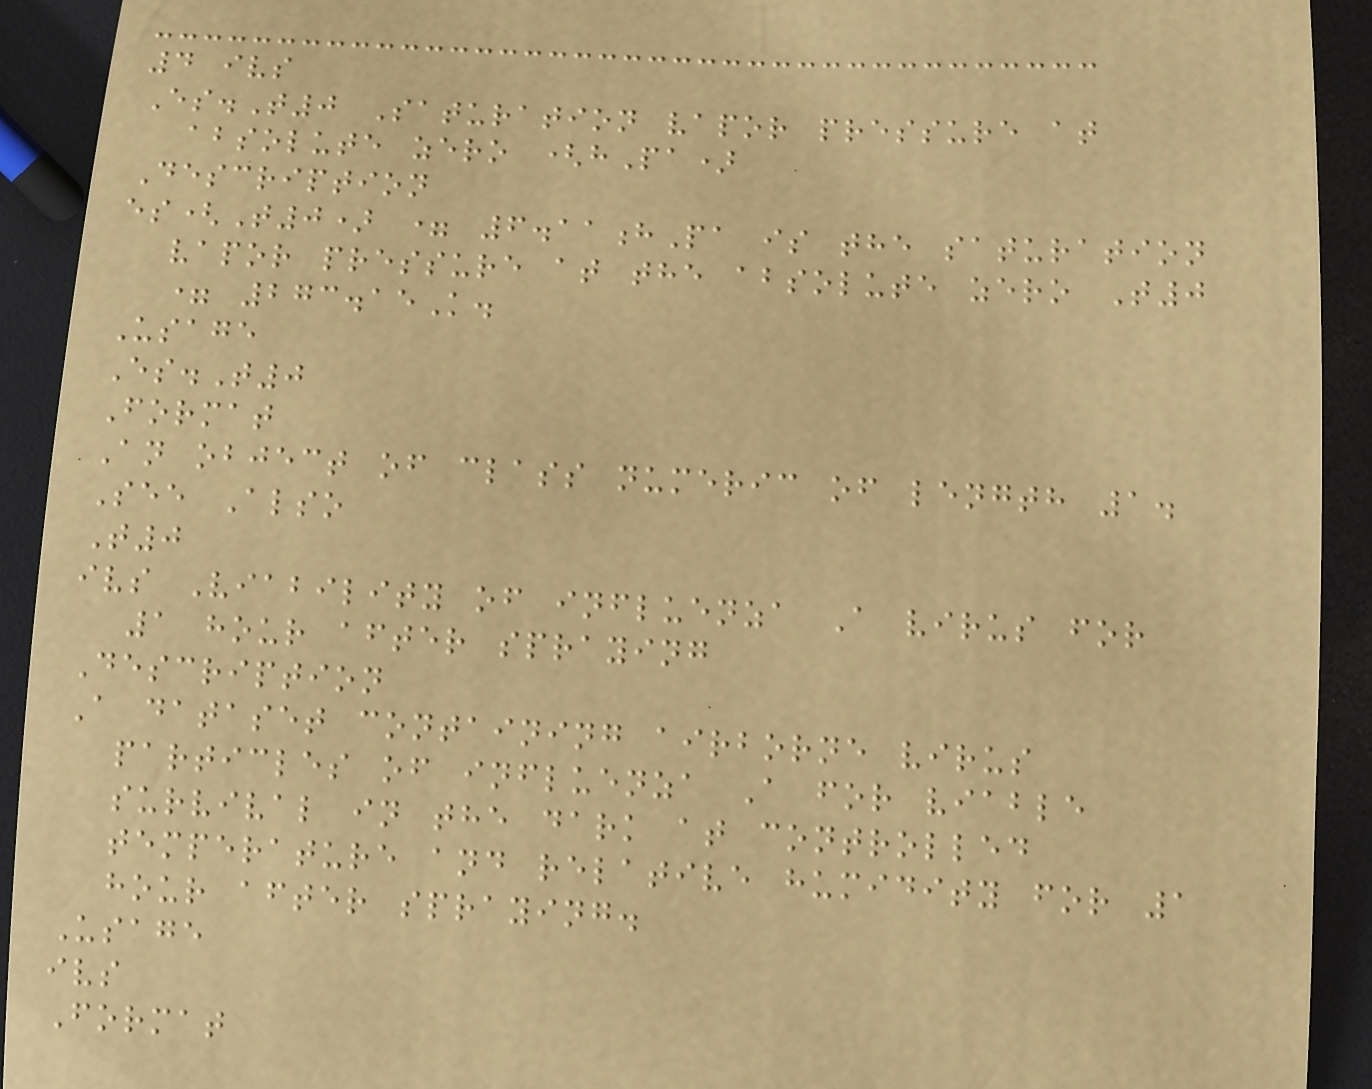4 ivs
Es.T0 Saturation vapor pressure at
absolute zero (hPa)
Description
es(T0) = 6.11hPa is the saturation
vapor pressure at the absolute zero T0
= 273.15K.
Usage
Es.T0
Format
An object of class numeric of length 1.
See Also
T0
ivs Viability of influenza A virus for
1 hour after spraying
Description
A dataset containing airborne virus
particles of influenza A for viable
survival in the dark at controlled
temperature and relative humidity for 1
hour after spraying.
Usage
ivs
Format
